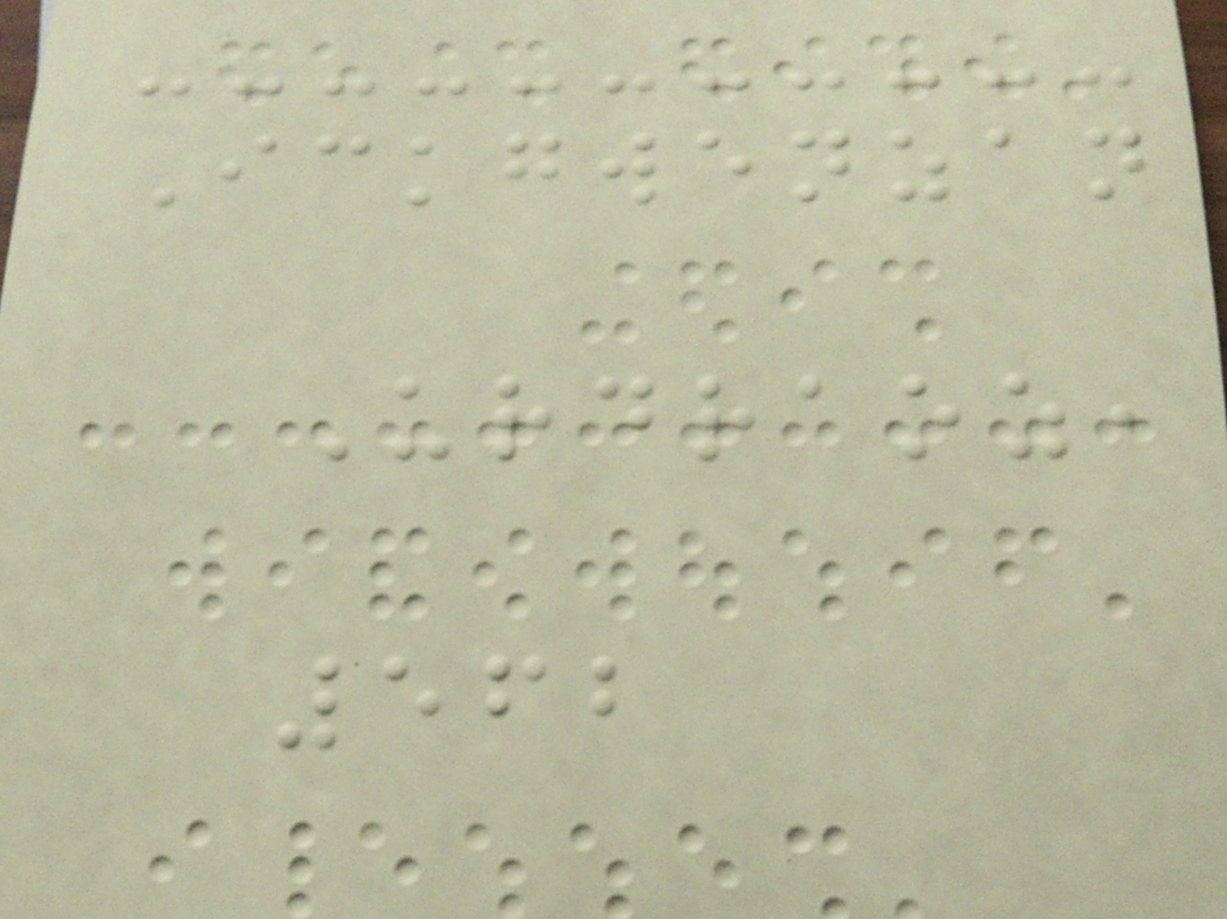Ickgwenzan
Urdraoz,
562
